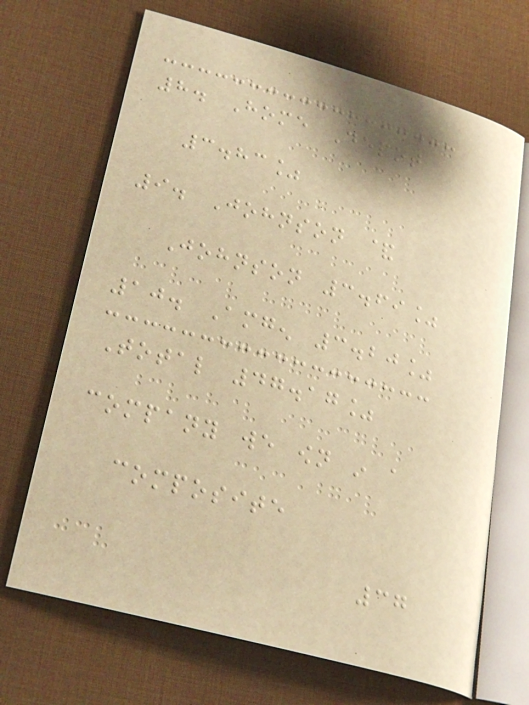8. Home Depot
3.83%
9. Johnson &
Johnson 3.69%
10. Amgen 3.20%
Total 47.17%
company we own in a
composite
37
